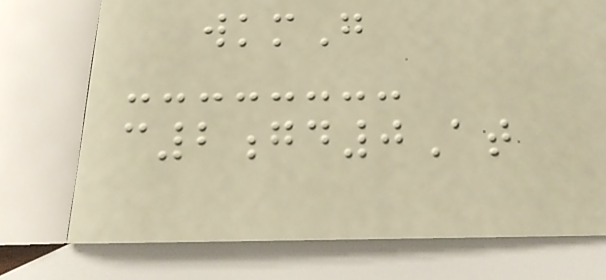wkmG
c2gd0At
